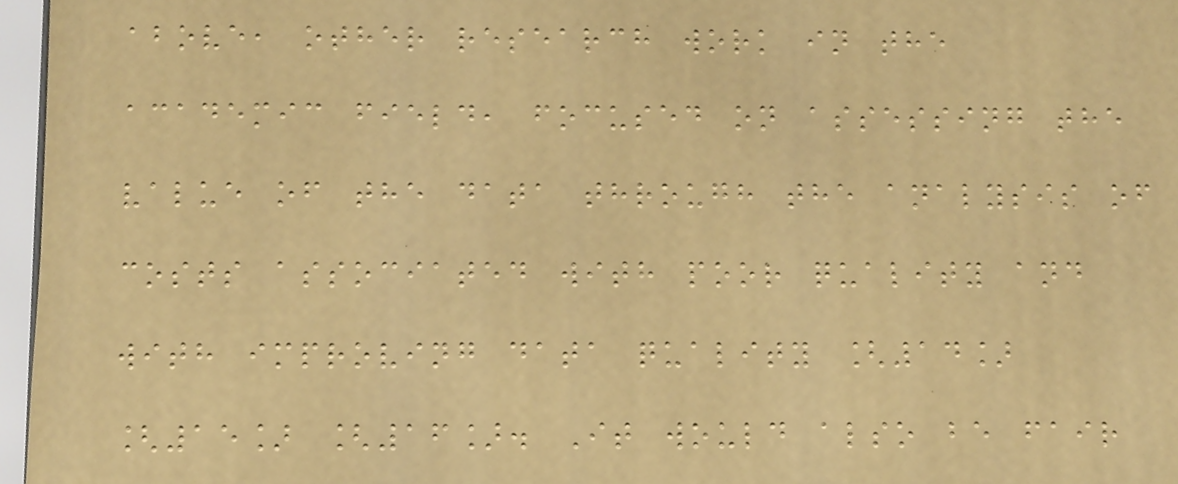above, other research work in the
academic field, focused on assessing the
value of the data through the analysis of
costs associated with poor quality and
with improving data quality [14]
[15] [16]. It would also be fair
